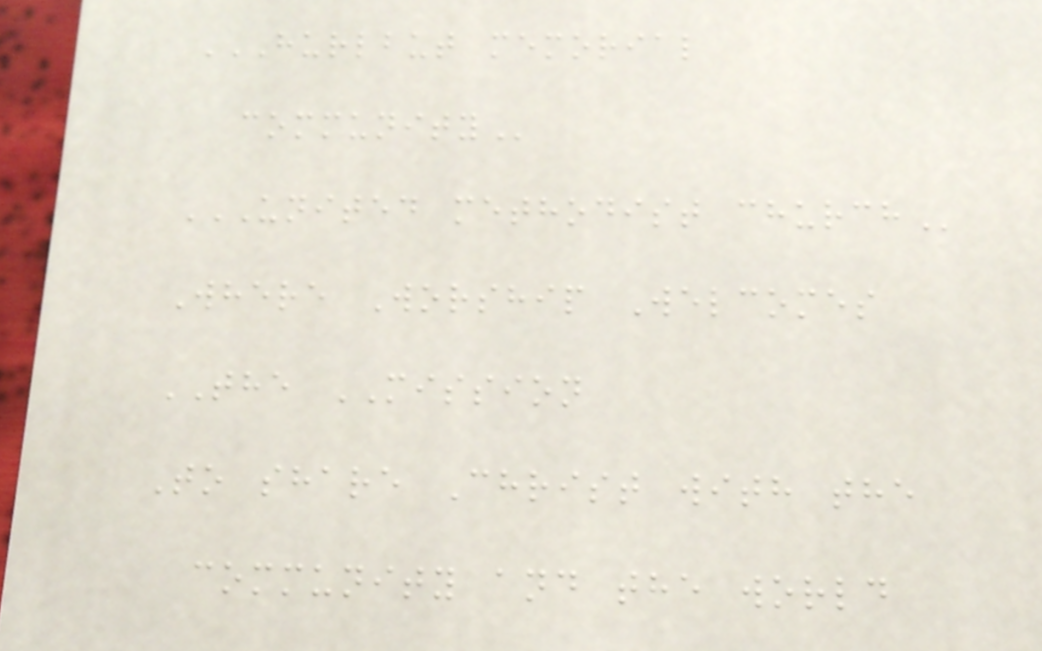HURLBUT MEMORIAL
COMMUNITY
UNITED METHODIST CHURCH
Where Worship Welcomes
THE MISSION
To share Christ with the
community and the world
